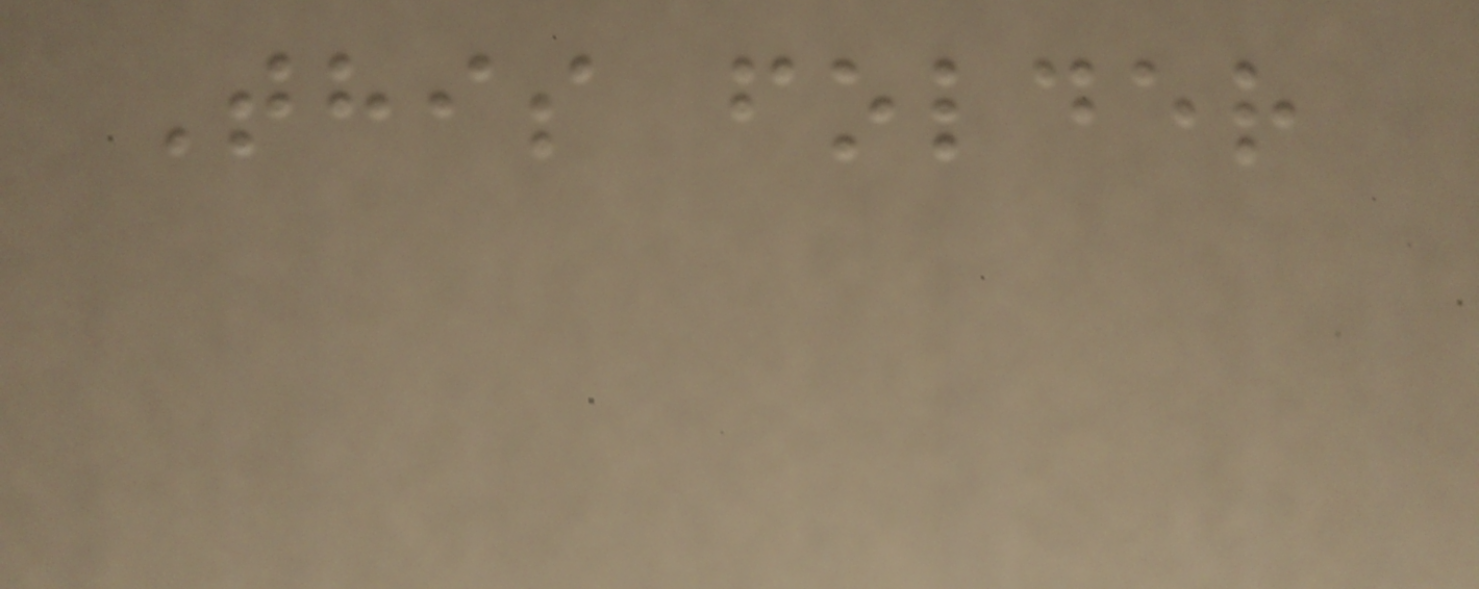This folder
